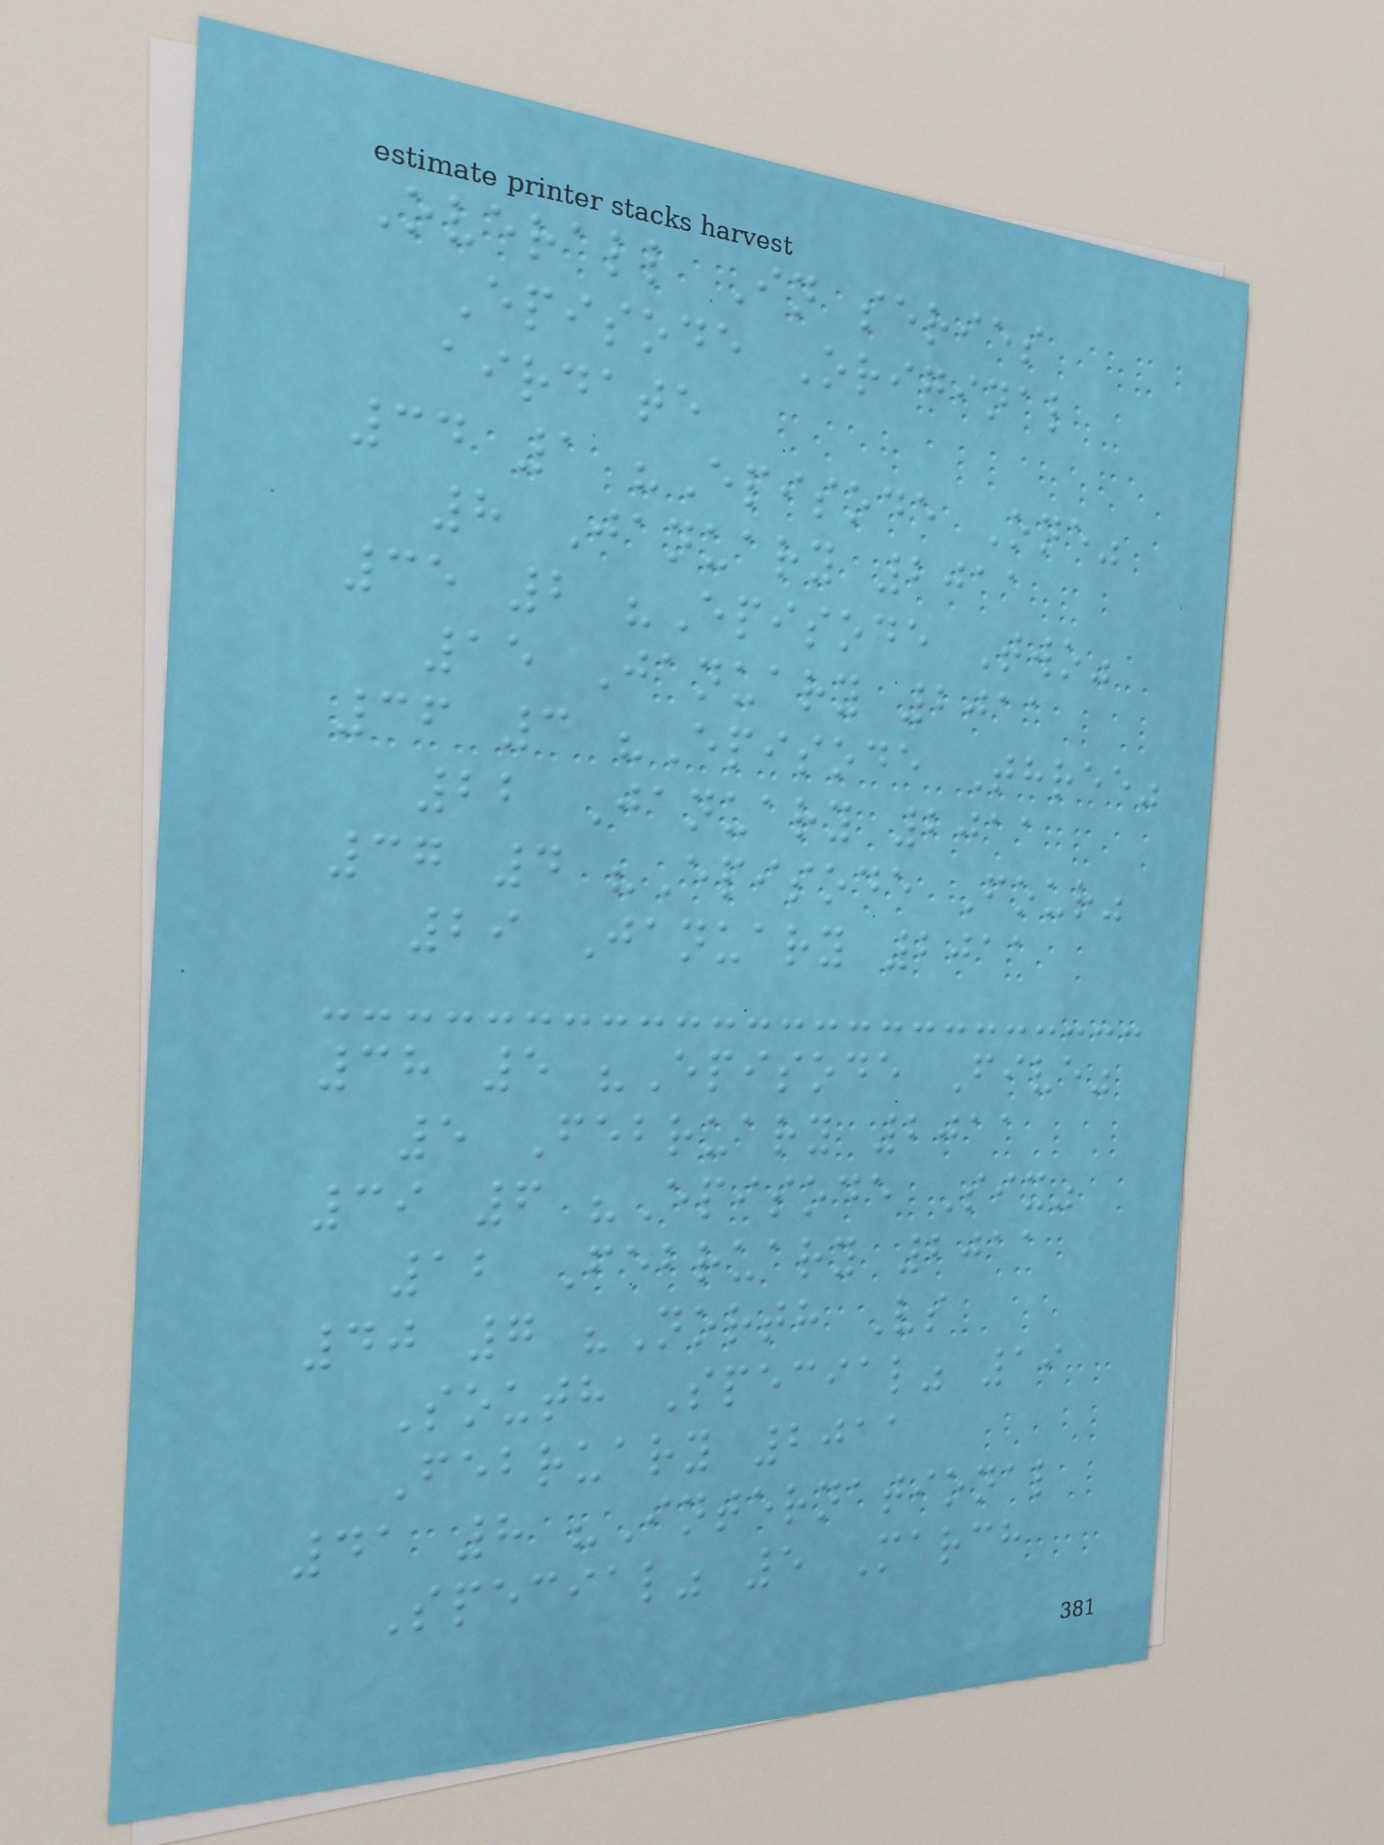Overall In series
Episode Original
airdate
34 1 "Episode One"
8 January 2011
35 2 "Episode Two"
15 January 2011
36 3 "Episode Three"
22 January 2011
37 4 "Episode Four"
29 January 2011
38 5 "Episode Five"
5 February 2011
39 6 "Episode Six"
12 February 2011
40 7 "North Vs
South Special" 19
February 2011
41 8 "International
Special" 5 March
